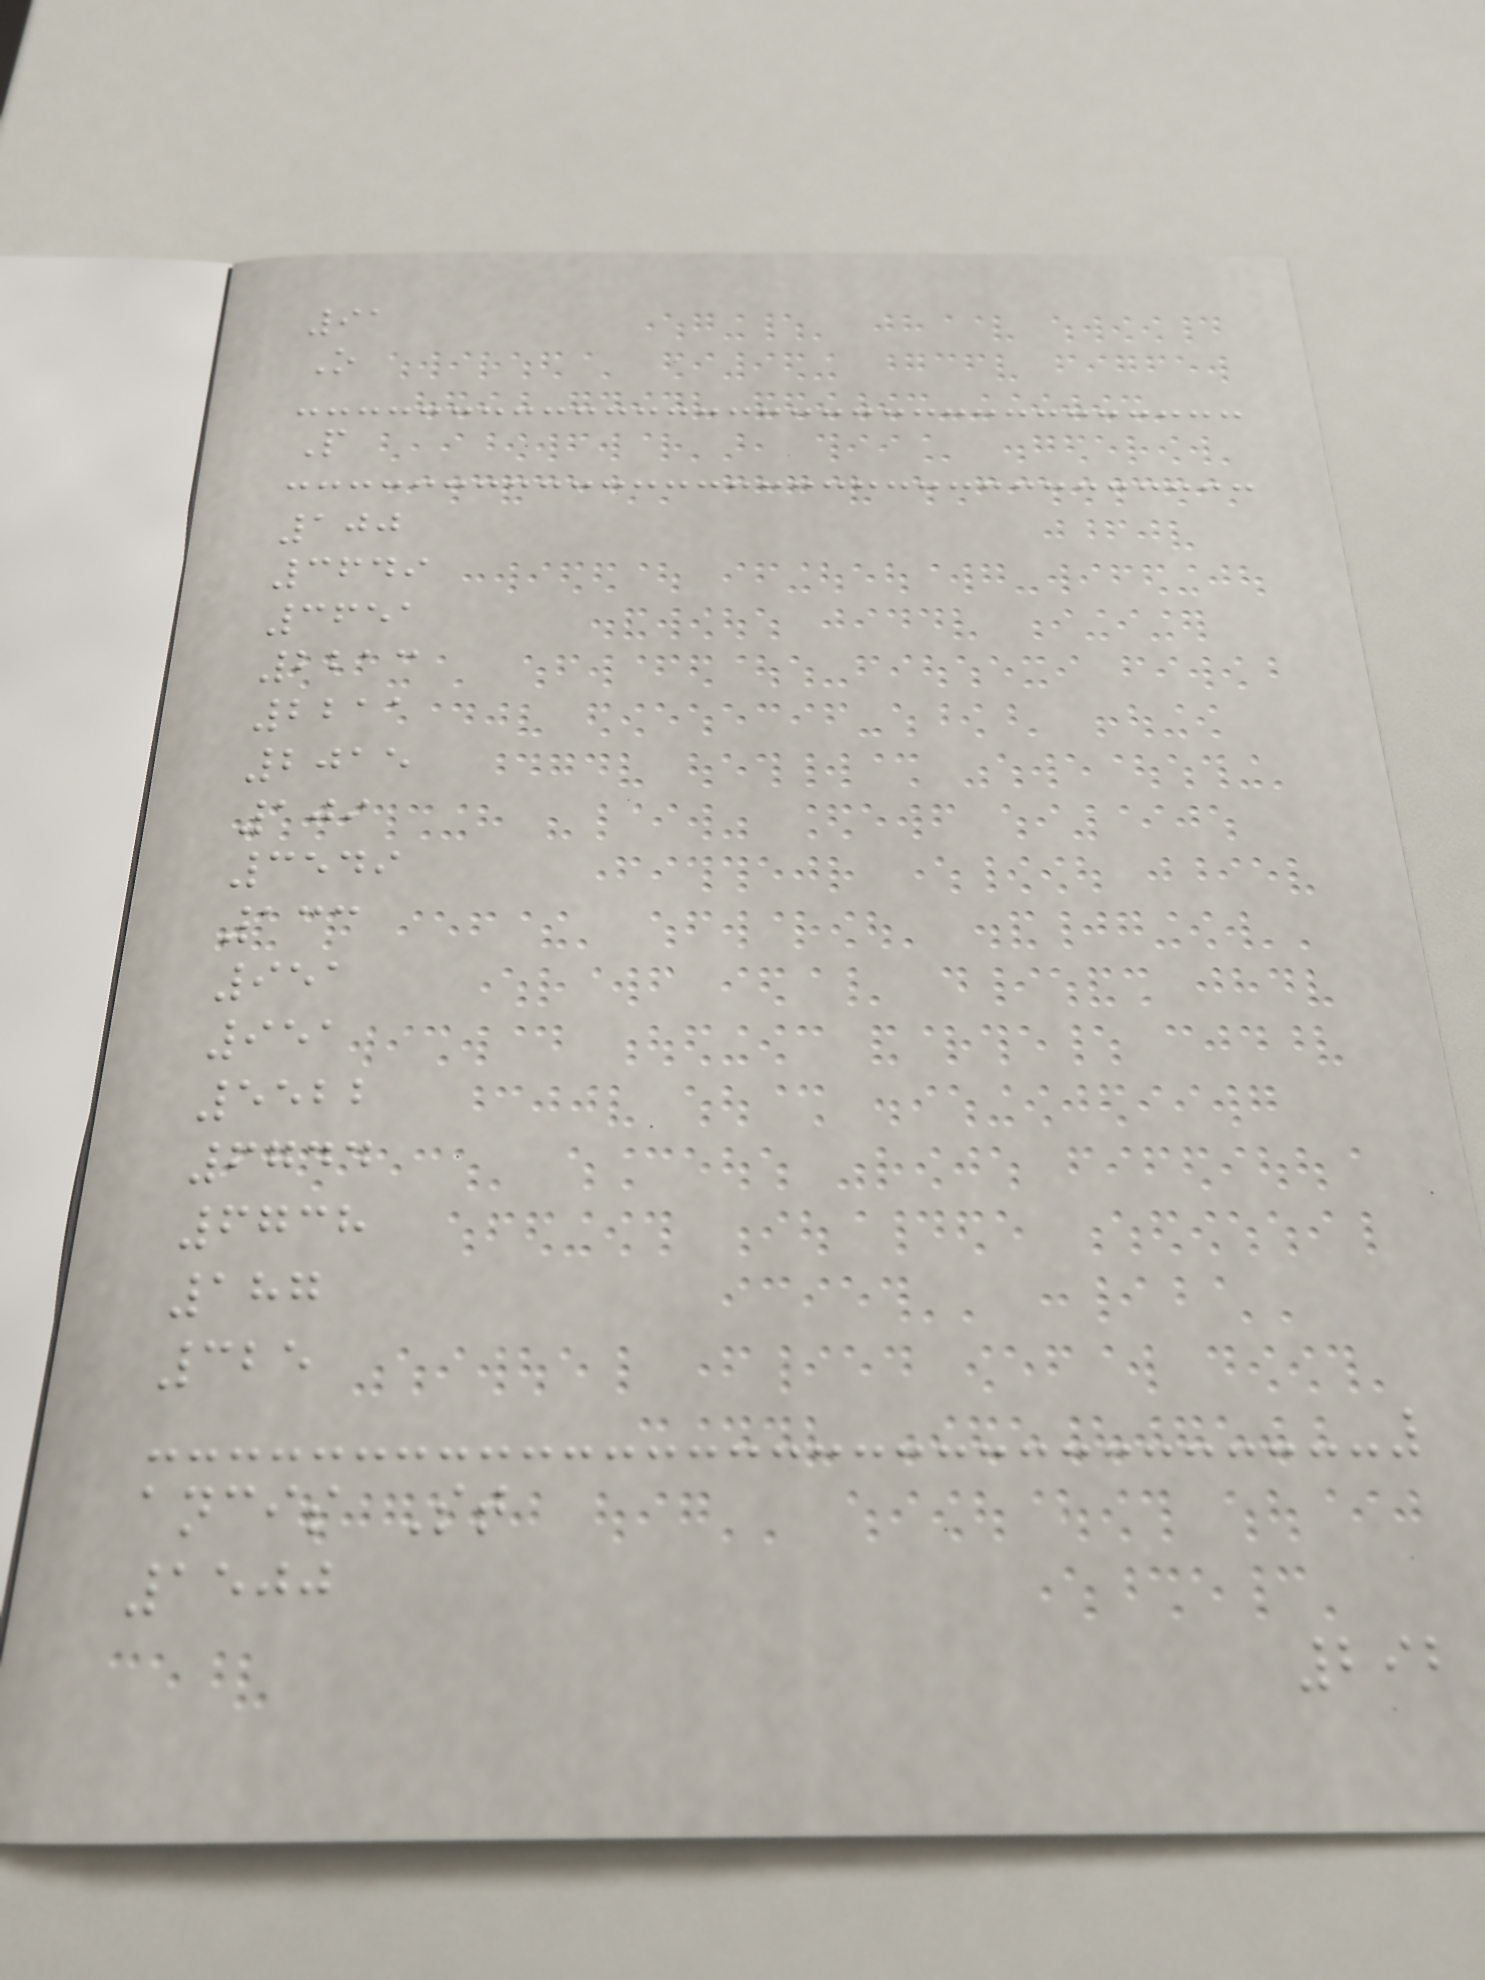91
O
P
100
3649
3651
2213
2211
2015
109
3549
133
951
951
5522
6744
6738
187
325
ancis St
1500
292
